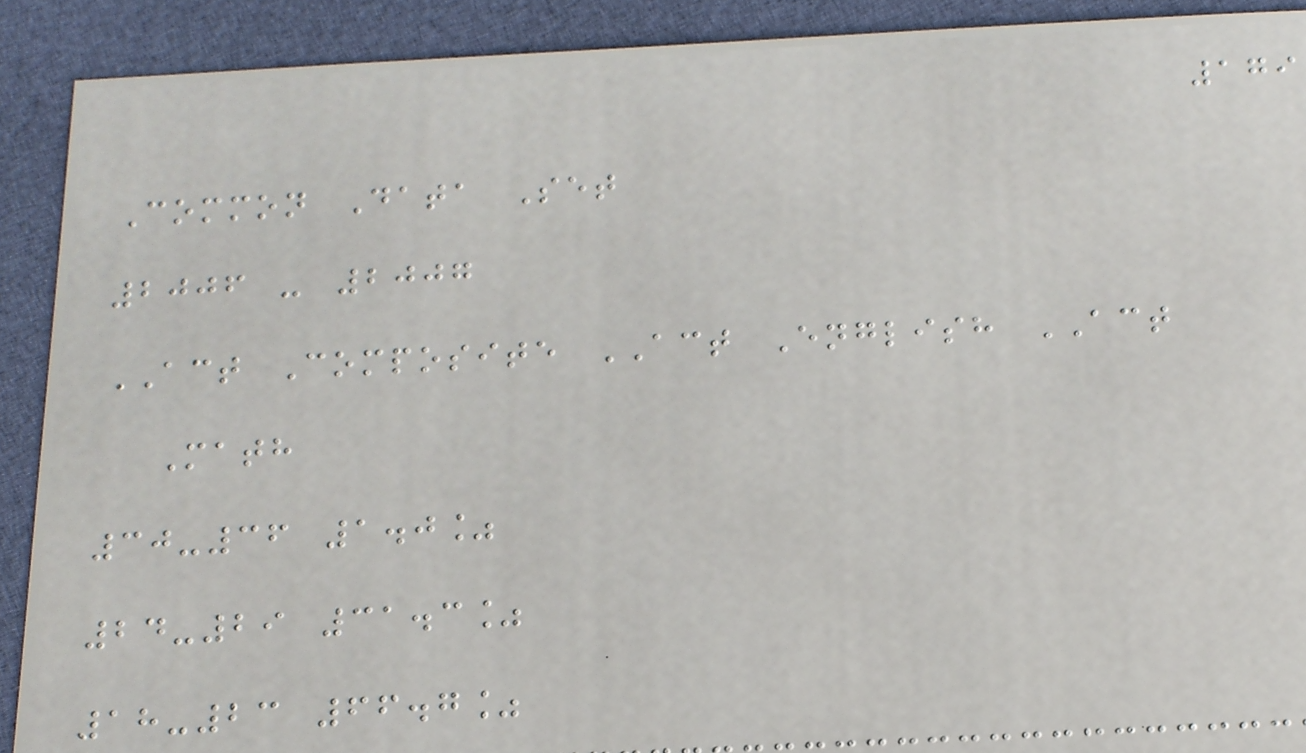179
Common Data Set
2006 - 2007
ACT Composite ACT English ACT
Math
30-36 1.0%
24-29 31.3%
18-23 66.7%
